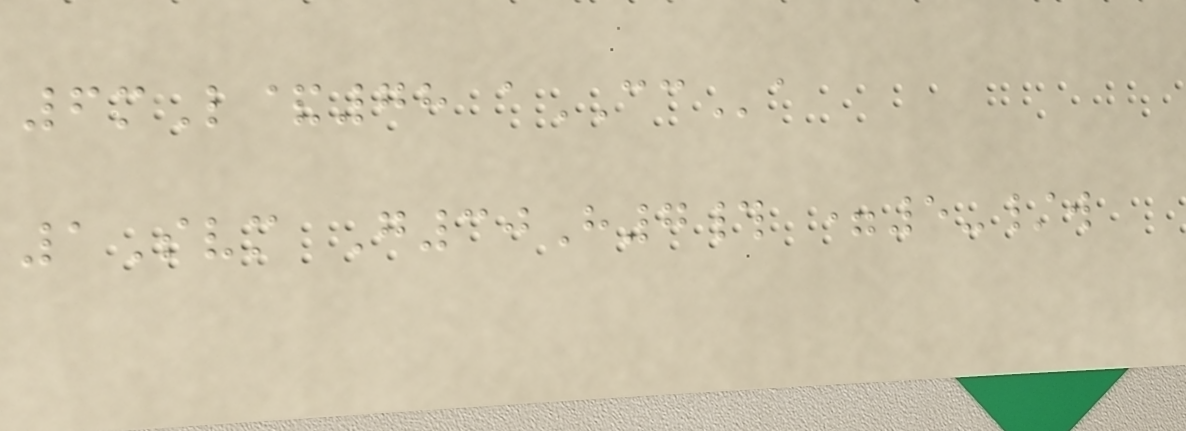6mL&78 aCCa
1Svm G30H7# =5-/w
